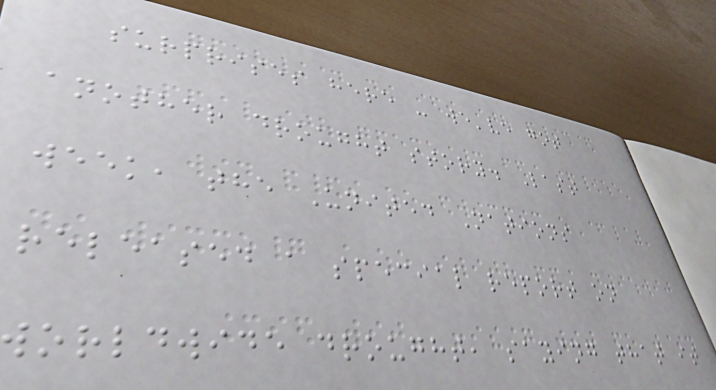surprises here - we've got
another drought story. Last
week, the United Nations
released a special report on
worldwide drought, saying that it
